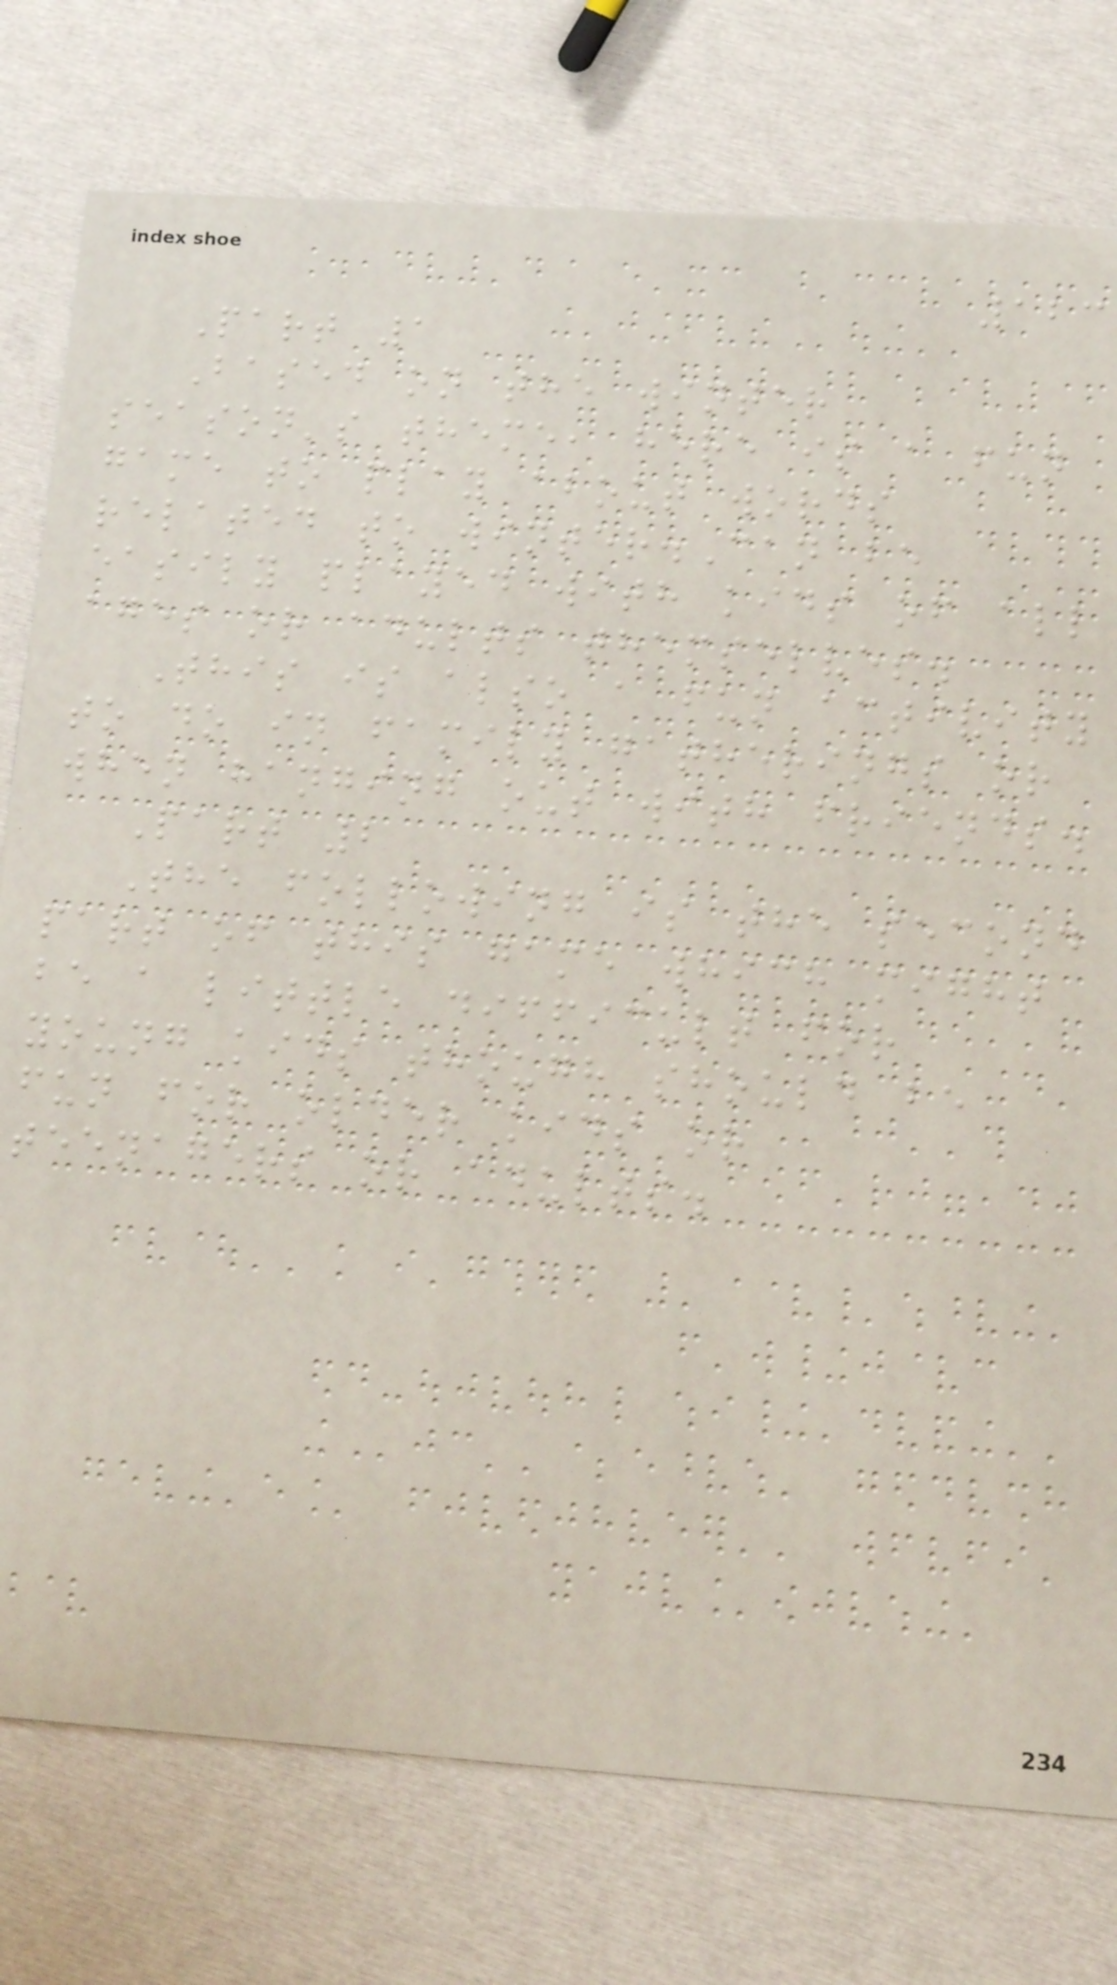123
Part 1
Based on the winter
season's theme, here is a fun
game to play about words
related to winter.Can be
easily played with kids of all
ages or adults themselves.
This is also a fun activity
to do in family gatherings or
when hanging out with friends.
Part 2
The following is the second
part of this game which might
be a little difficult for
young kids though should be
fun for older kids or
teenagers or adults.
